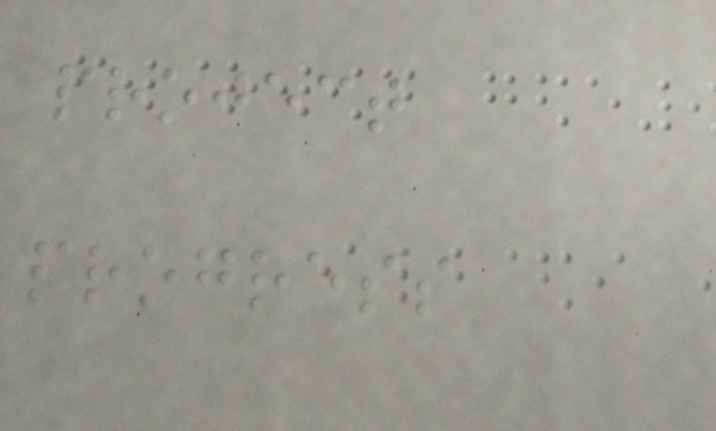project
progress
